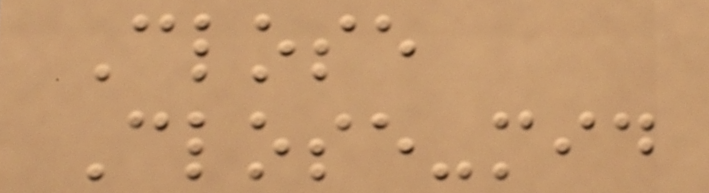Close
Close-mid
